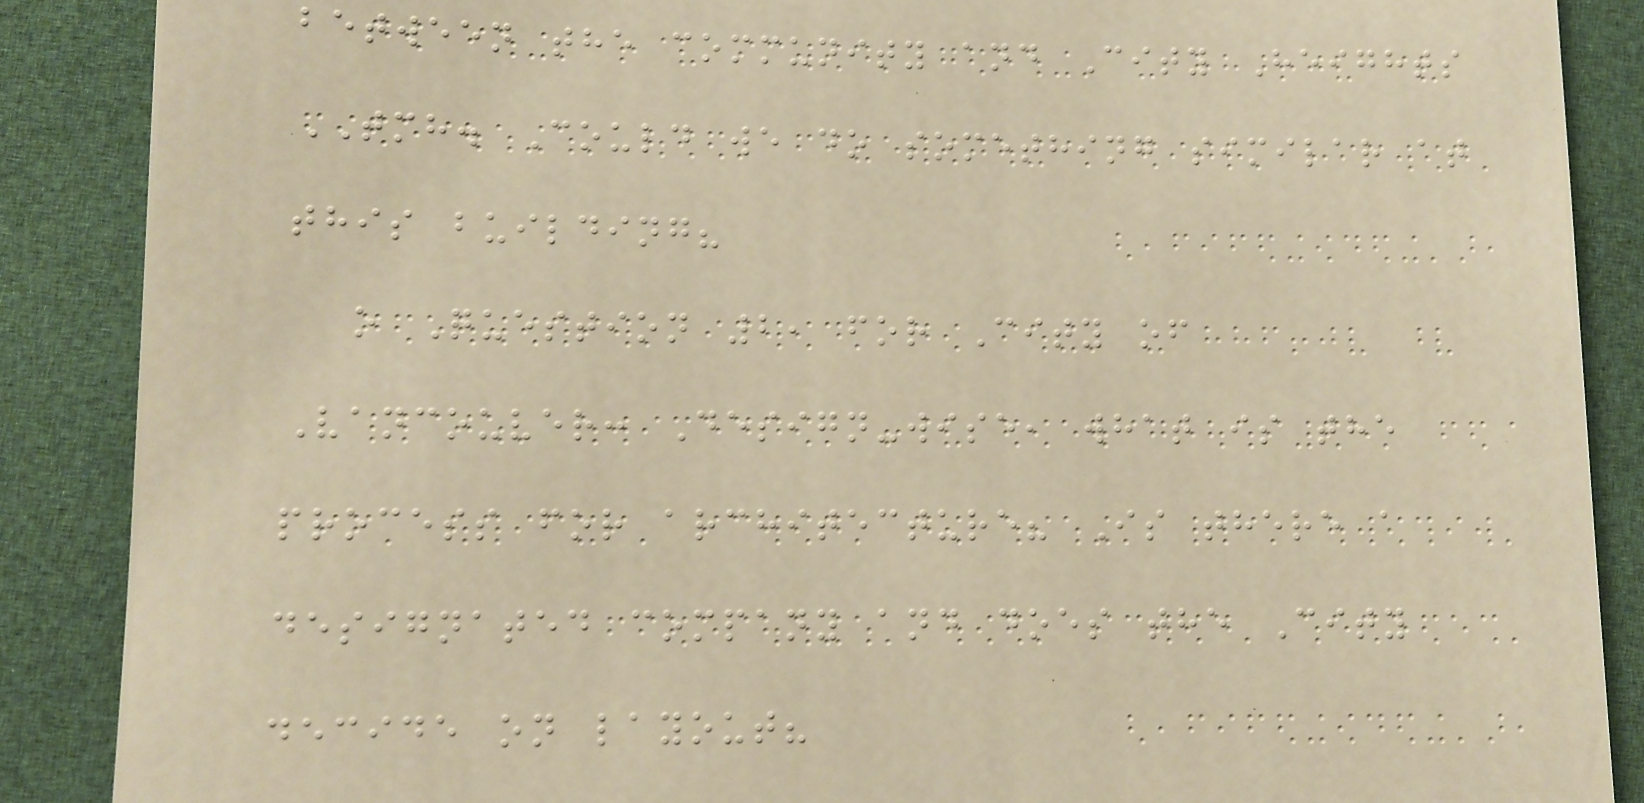between the community and City Heights
TMH. Could we do something similar at
this building?
o Question 2, for City of
Vancouver: Design-wise, what is the
process for architecture? Is there a
designated company and does the City
decide on layout?
